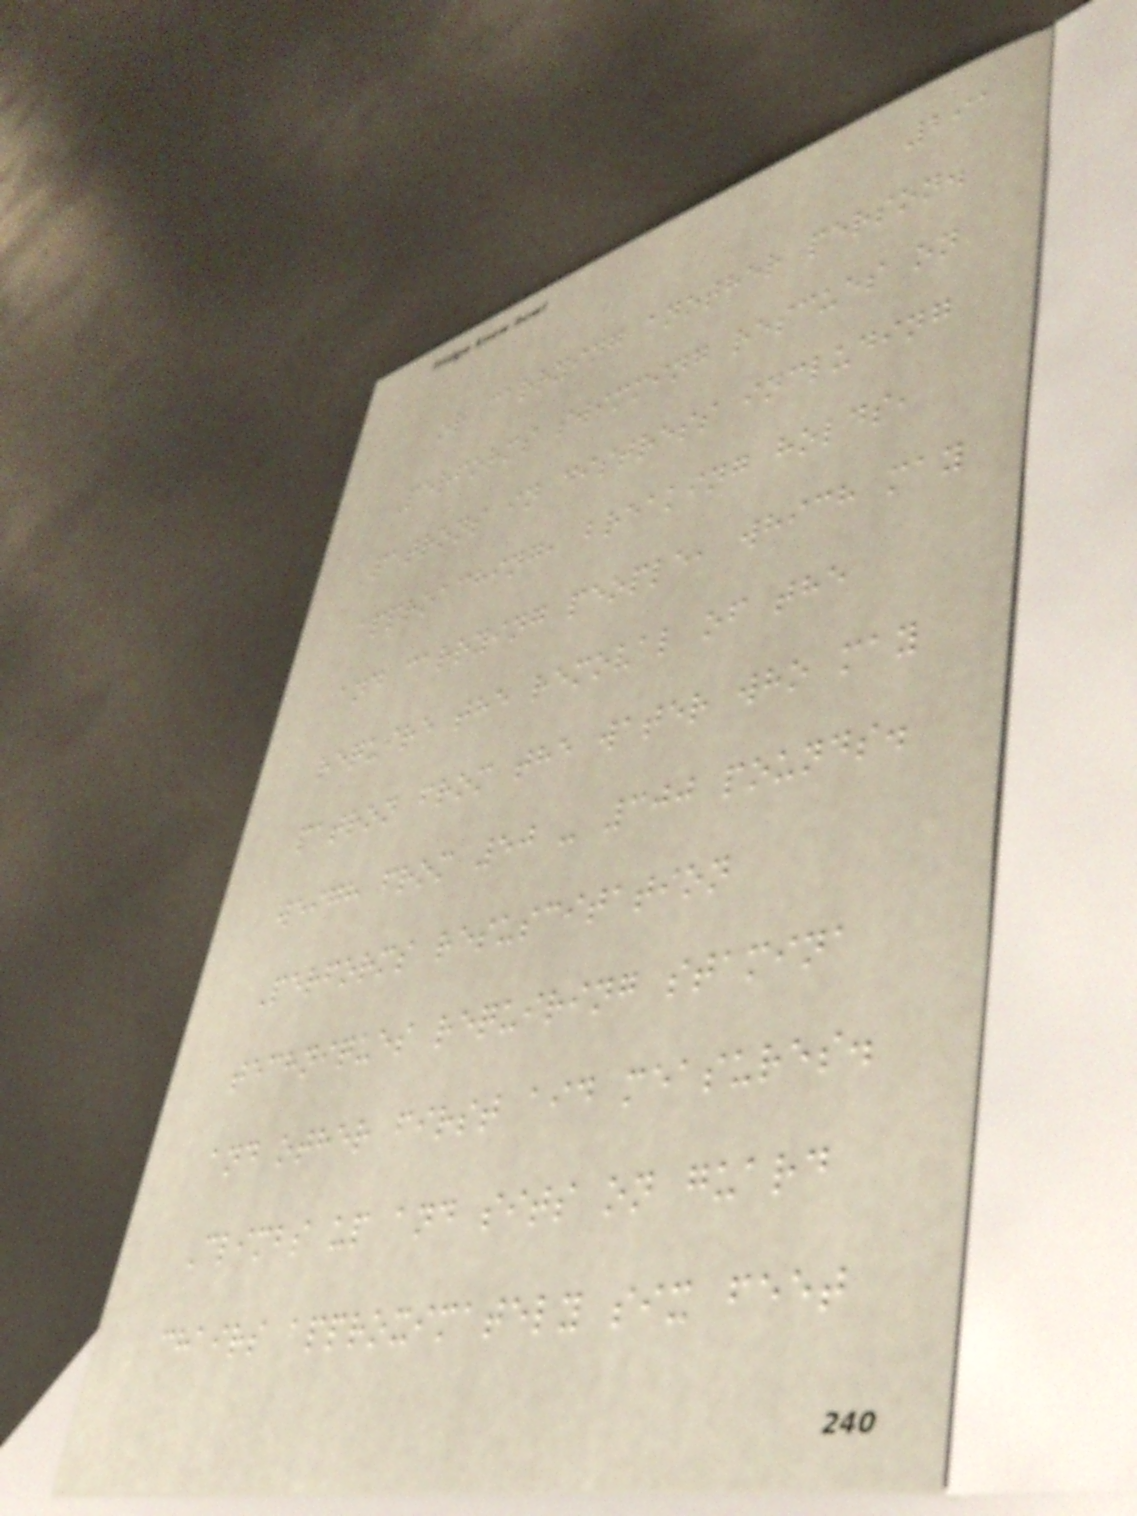291
or carrying another person.
Performs swimming rescues on
patrons in distress including
approaching, breaking holds,
and carrying people, which may
require the removal of the
patron from the water who may
weigh from 50 - 300 pounds.
Performs resuscitation
techniques requiring stamina
and other first aid measures.
Climbs up and sits on guard
chairs approximately six feet
